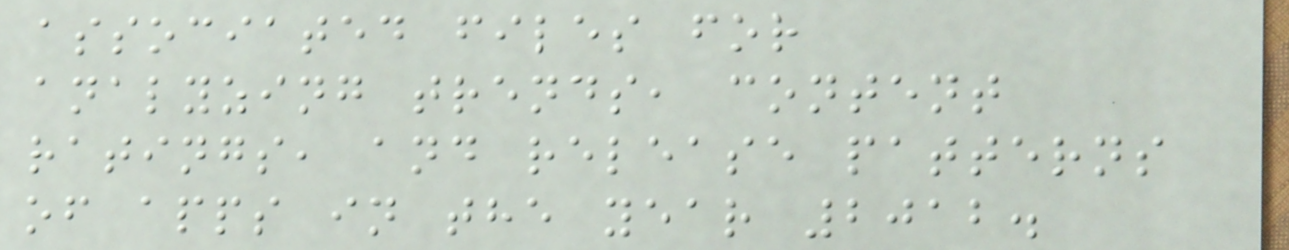associated files for
analyzing trends, content
ratings, and release patterns
of apps in the year 2012.
